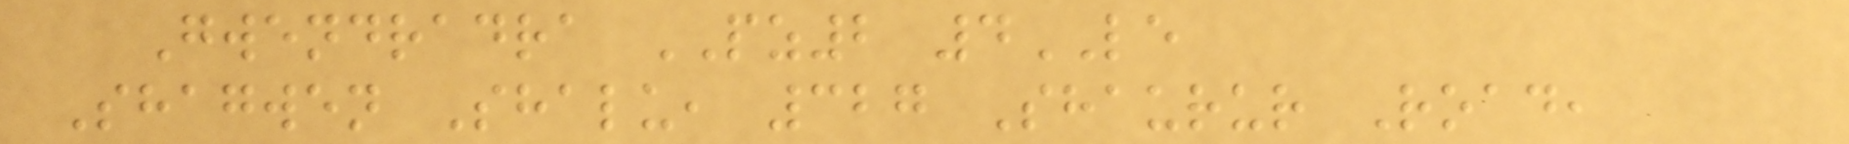Gwendradra PZ2 4LE
Shagwen Shalu, 327 Shaurur Road,
